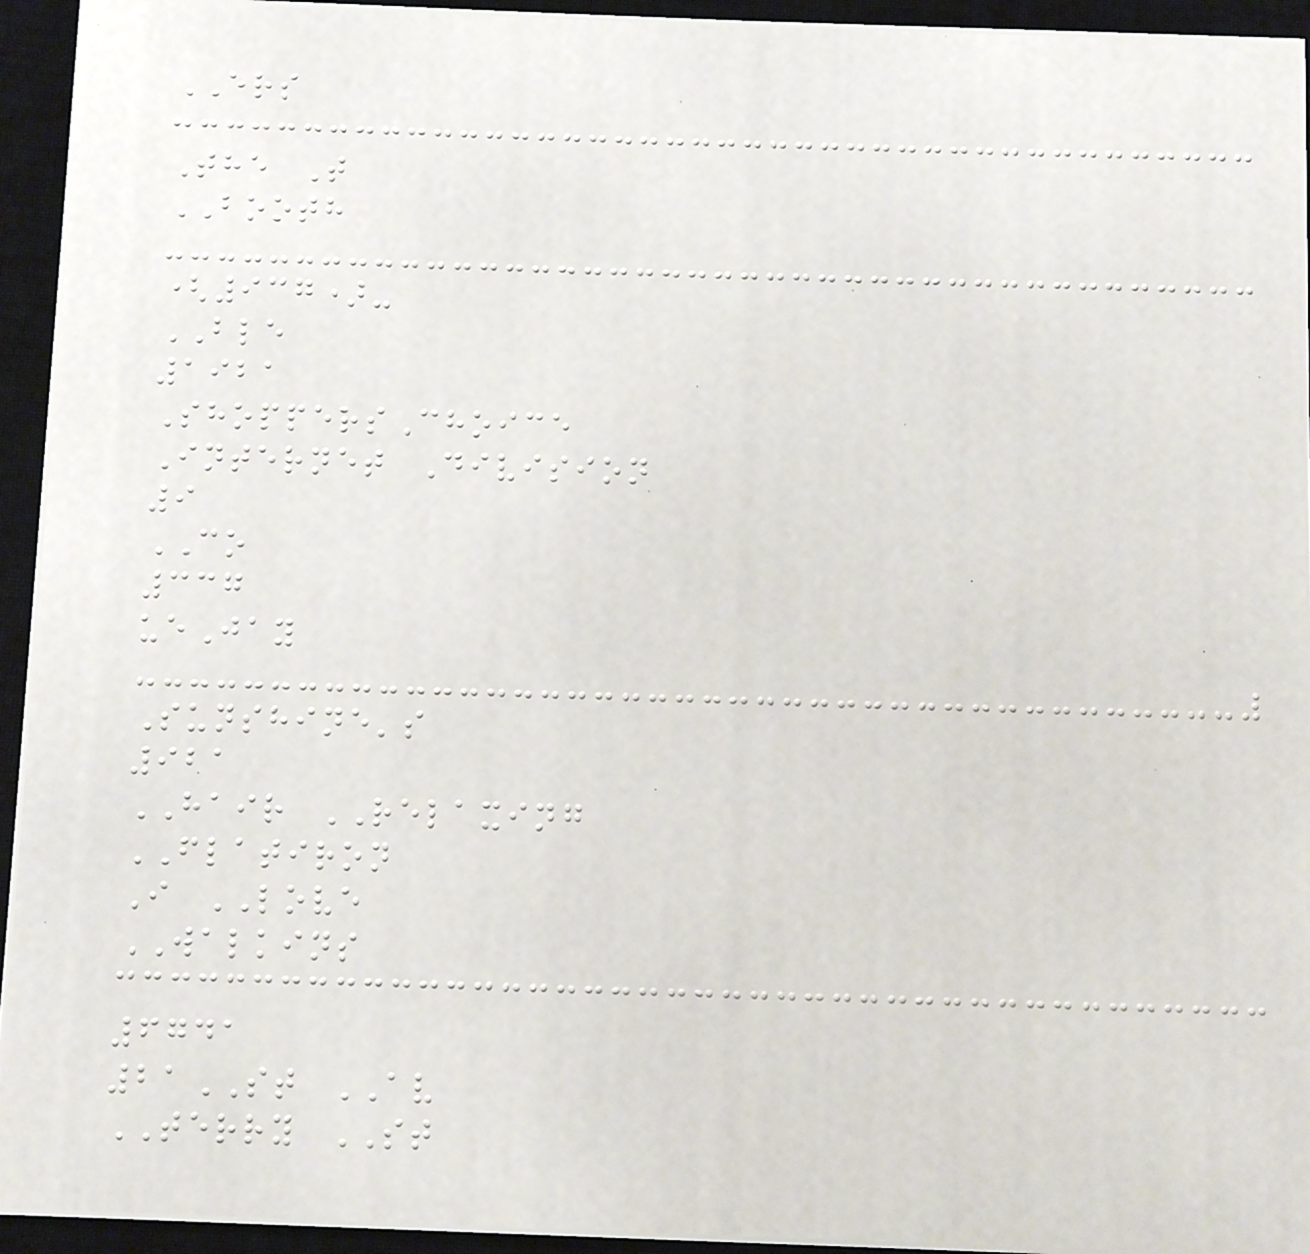ERS
The T
BOOTH
(937)-
BLE
1921
ShoppersChoice
Internet Division
9
CO
337
ueJay
Sunshine's
921
HAIR RELAXING
FLATIRON
I LOVE
WALKINS
6741
21ST AV
TERRY ST
